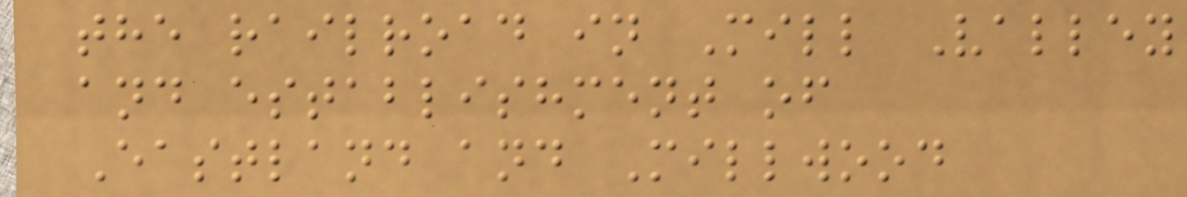the railroad in Mill Valley
and establishment of
Eastland and Millwood
